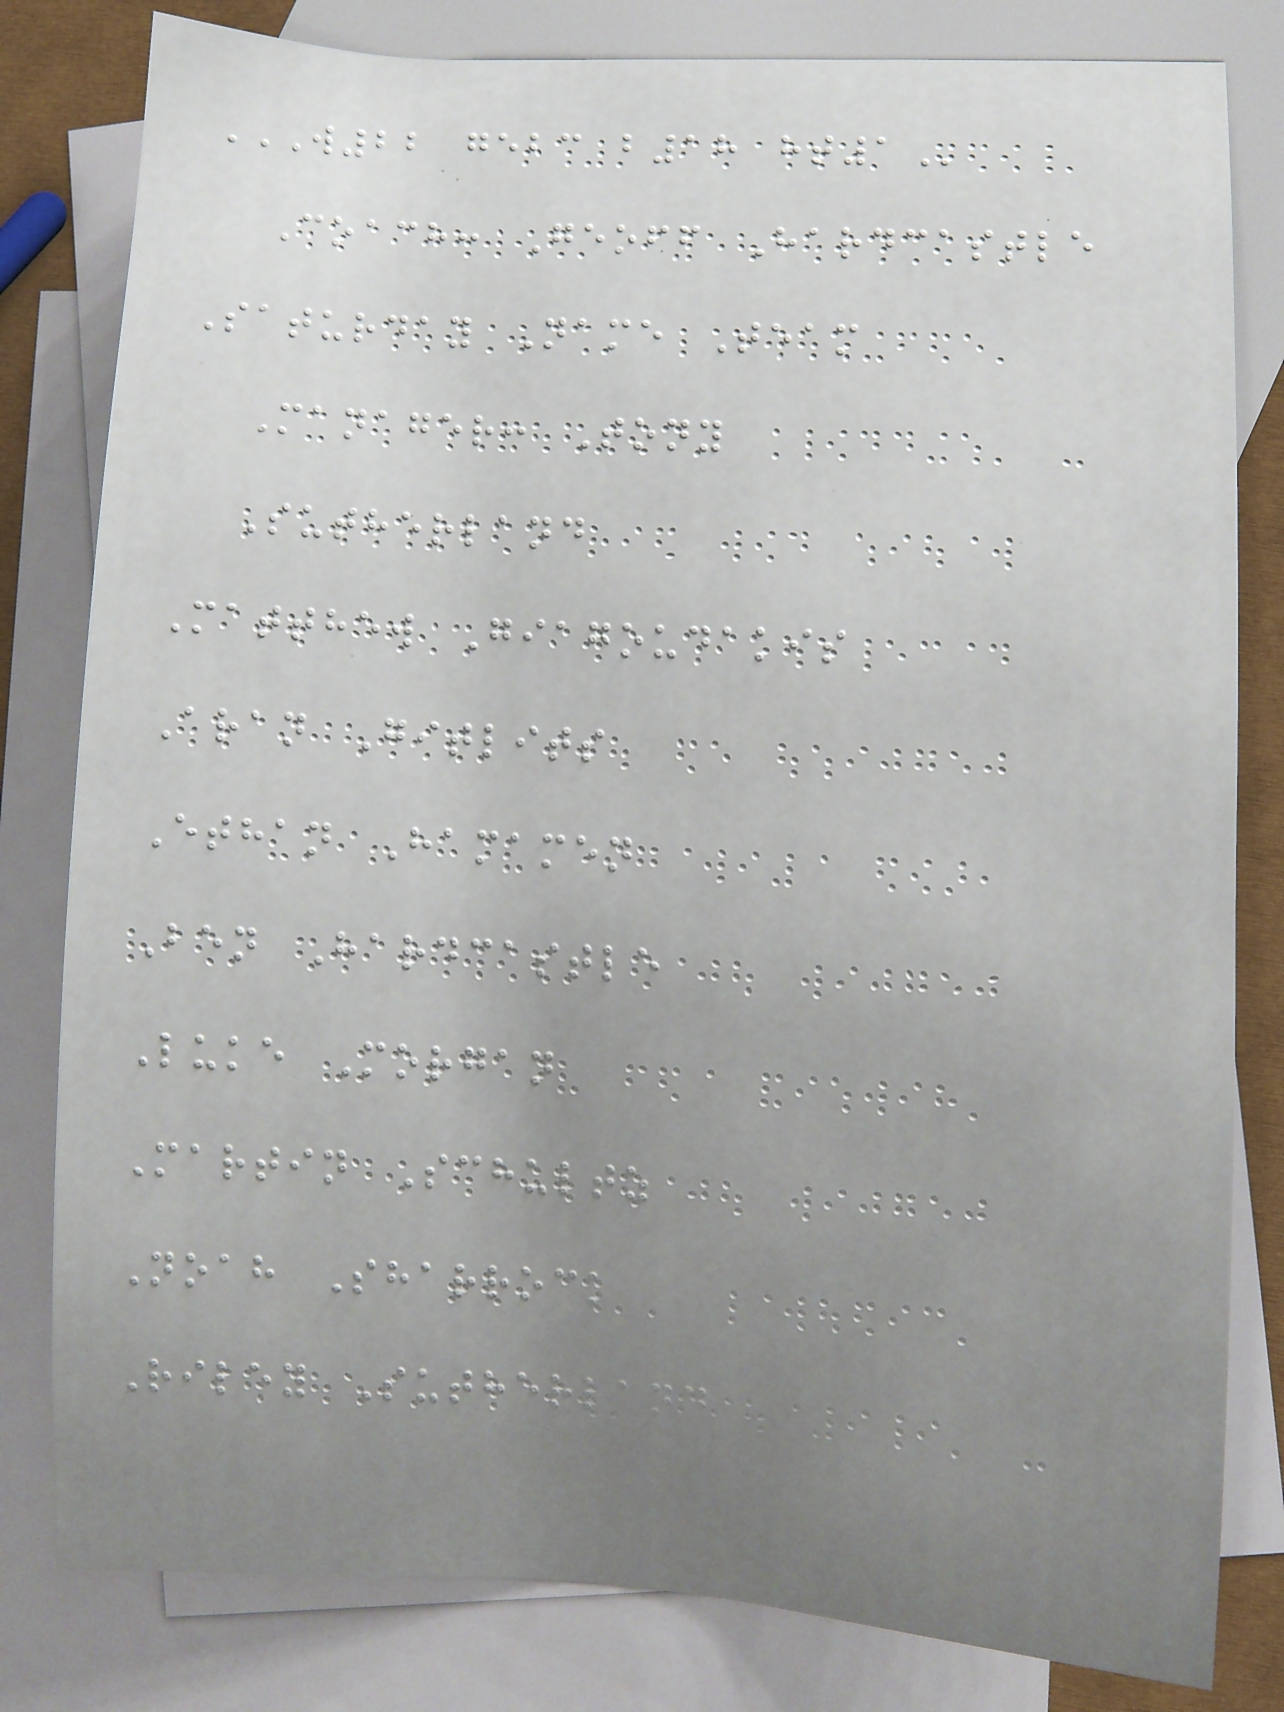W22 GEBC B18 HT1
Coach: Geoff Hardcastle
Saturday Name Team
Manager: Tony
Sutherland
Matthew Giagoudakis
Aran Gitlits
Ethan Hamamen
Ben Hardcastle
Luke Morgan
Martin Schultz
Noah Sharrock
Riley Sutherland
